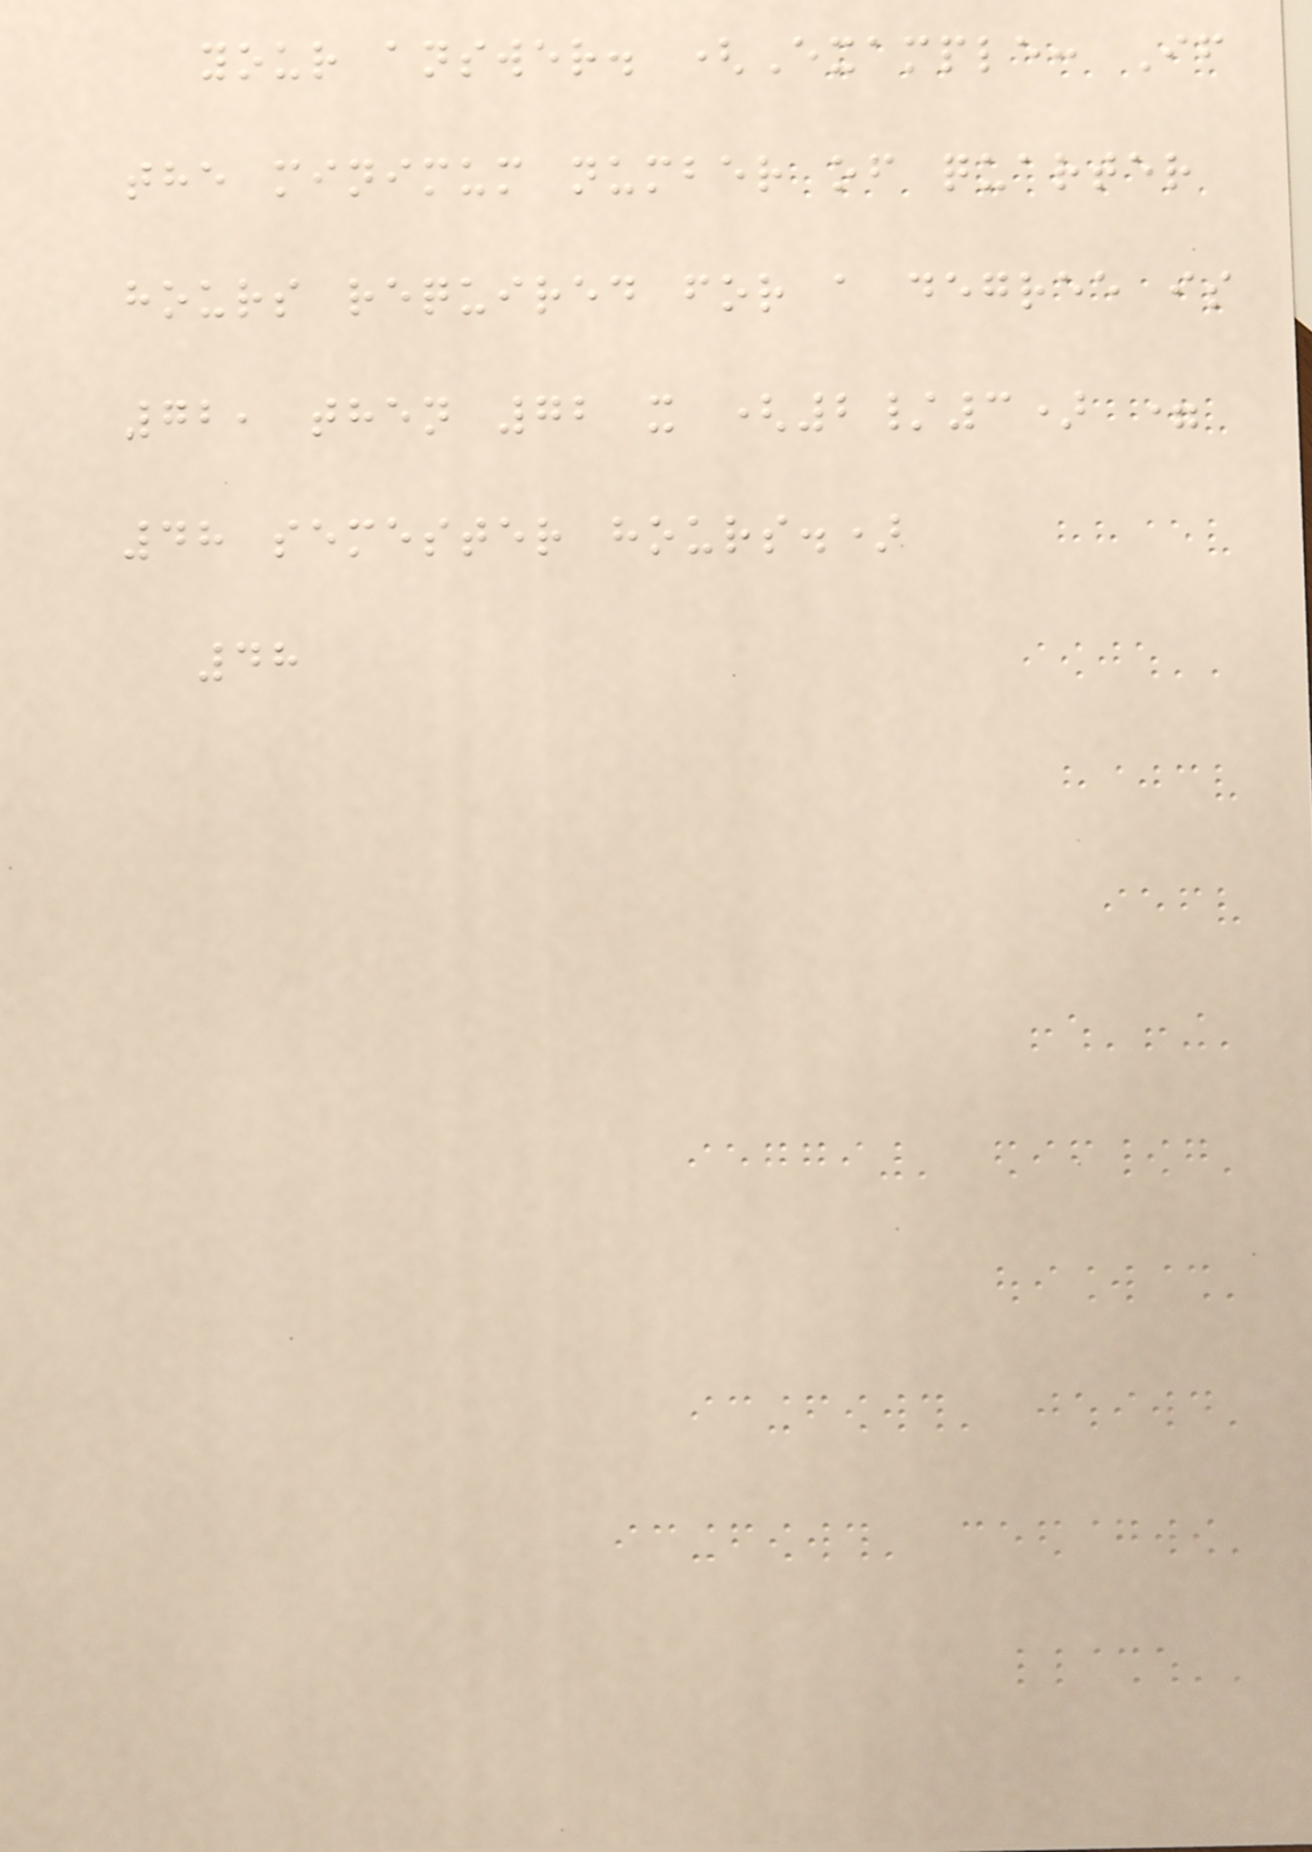your answer. (Example: If
the minimum number of quarter
hours required for a degree is
72, then 72 x (2/3) =
48 semester hours.)
48
